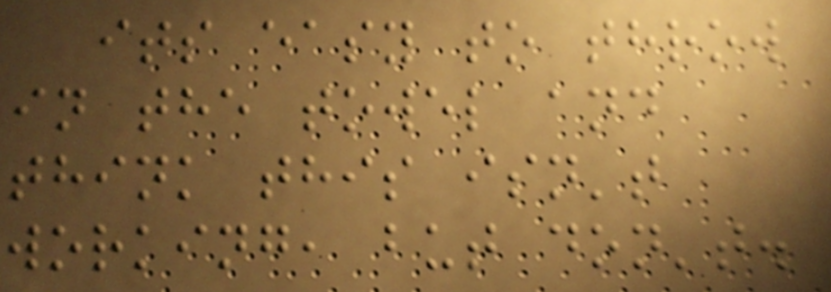its easy to throw
in the towel and
think this isn't
working, but don't.
